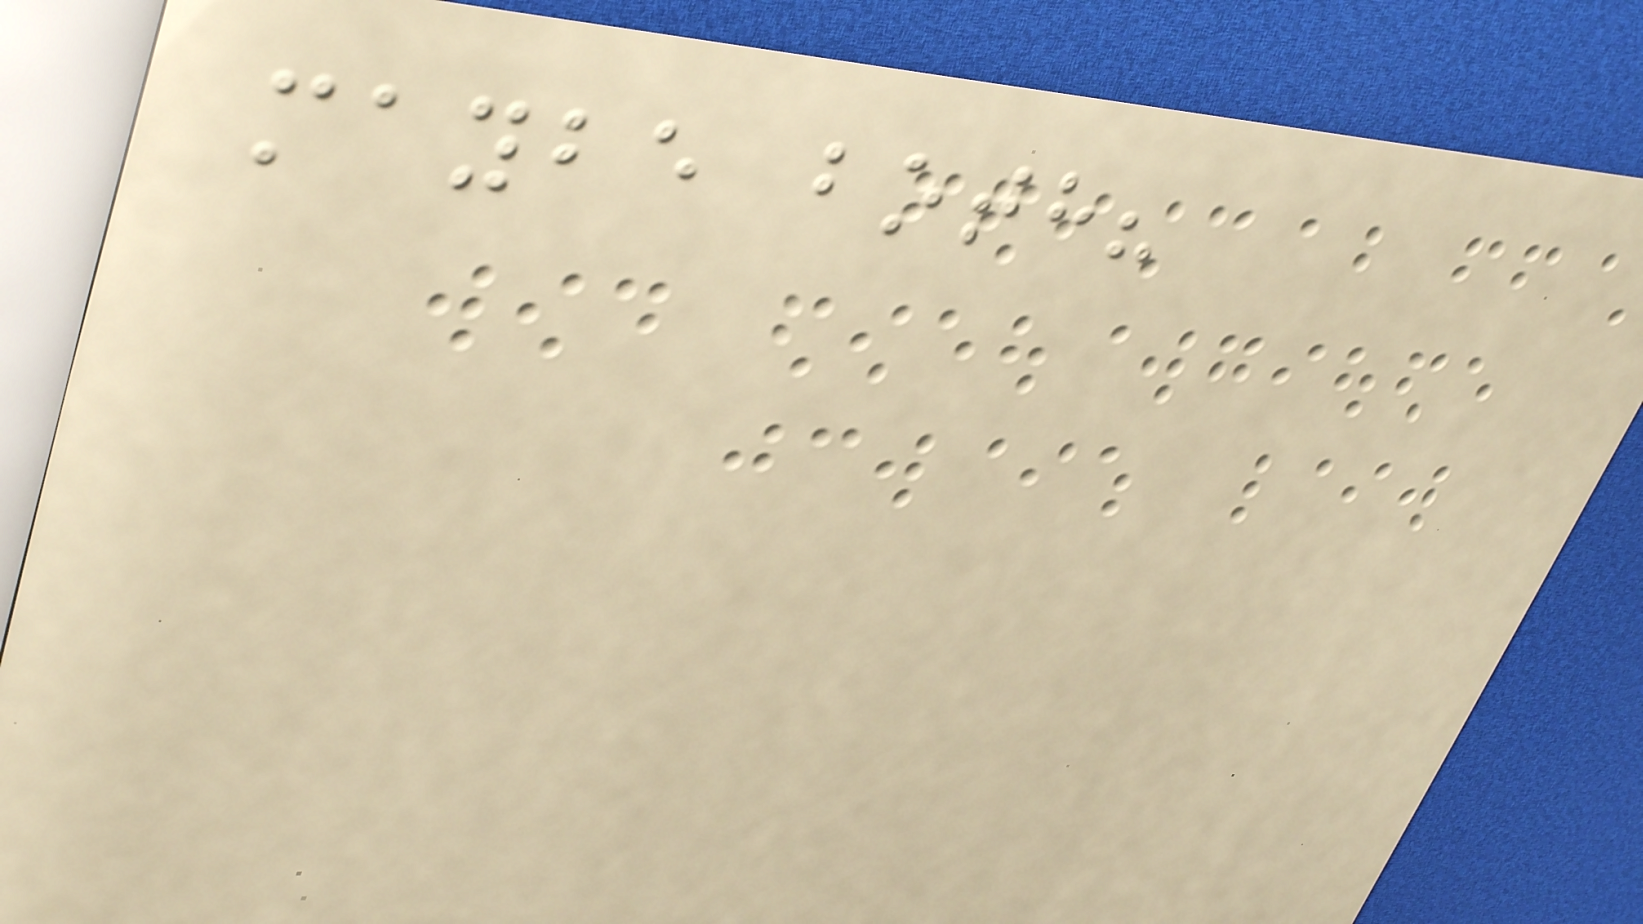maybe both?
